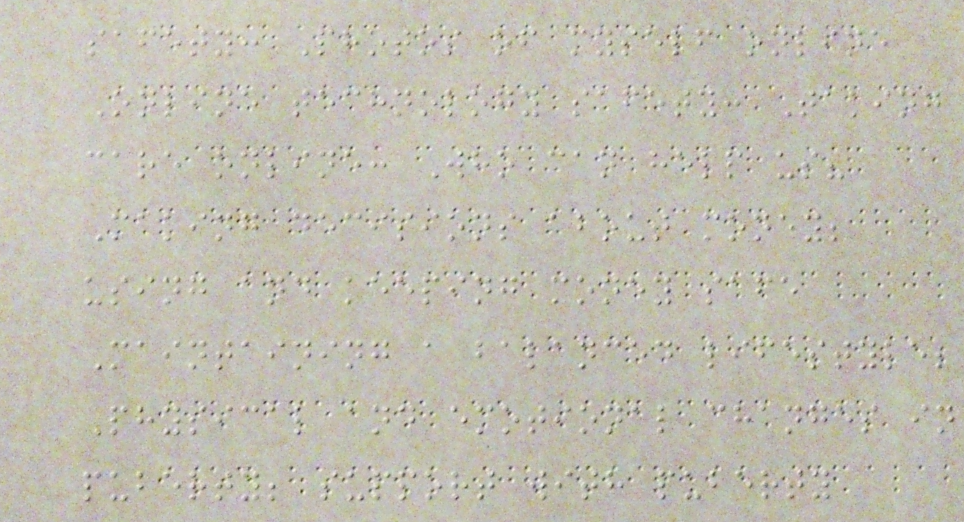safety: Photos of myself online
Online technology safety: Taking
care online: Who can help us?
Making decisions about money;
using and keeping money safe
Maintaining a balanced lifestyle;
Physical and emotional changes in
puberty; support with puberty
